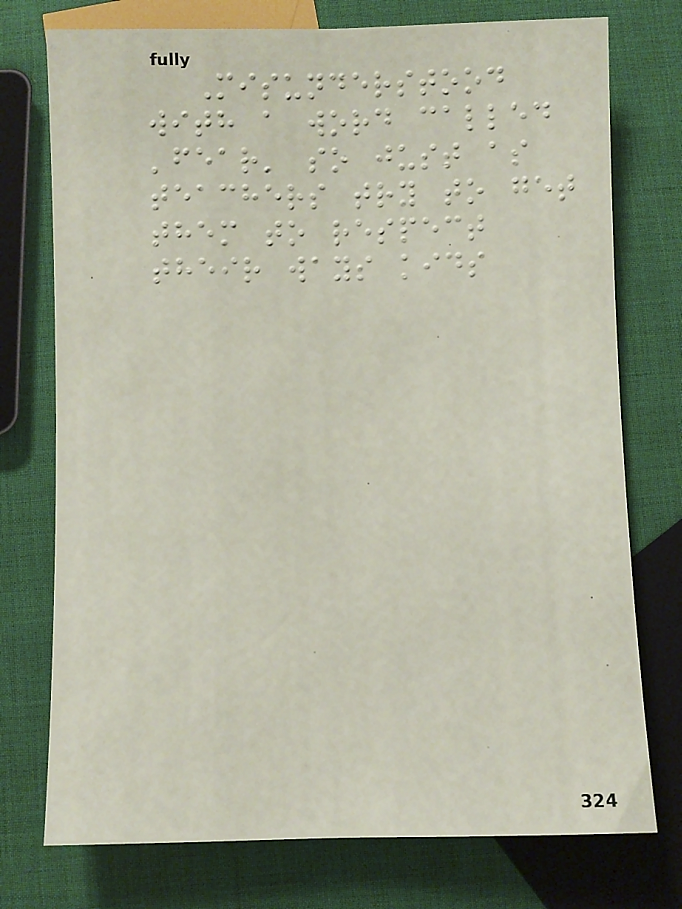Misunderstood
with a word called
'fear' so just as
teachers try to get
them to respect
their ways kids
